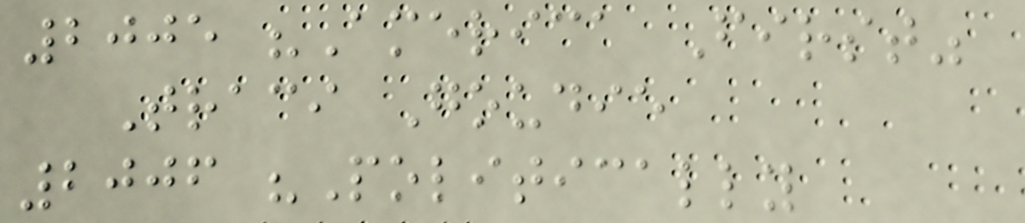2005 "America First"
Traci Goudie
2006 "Politically
